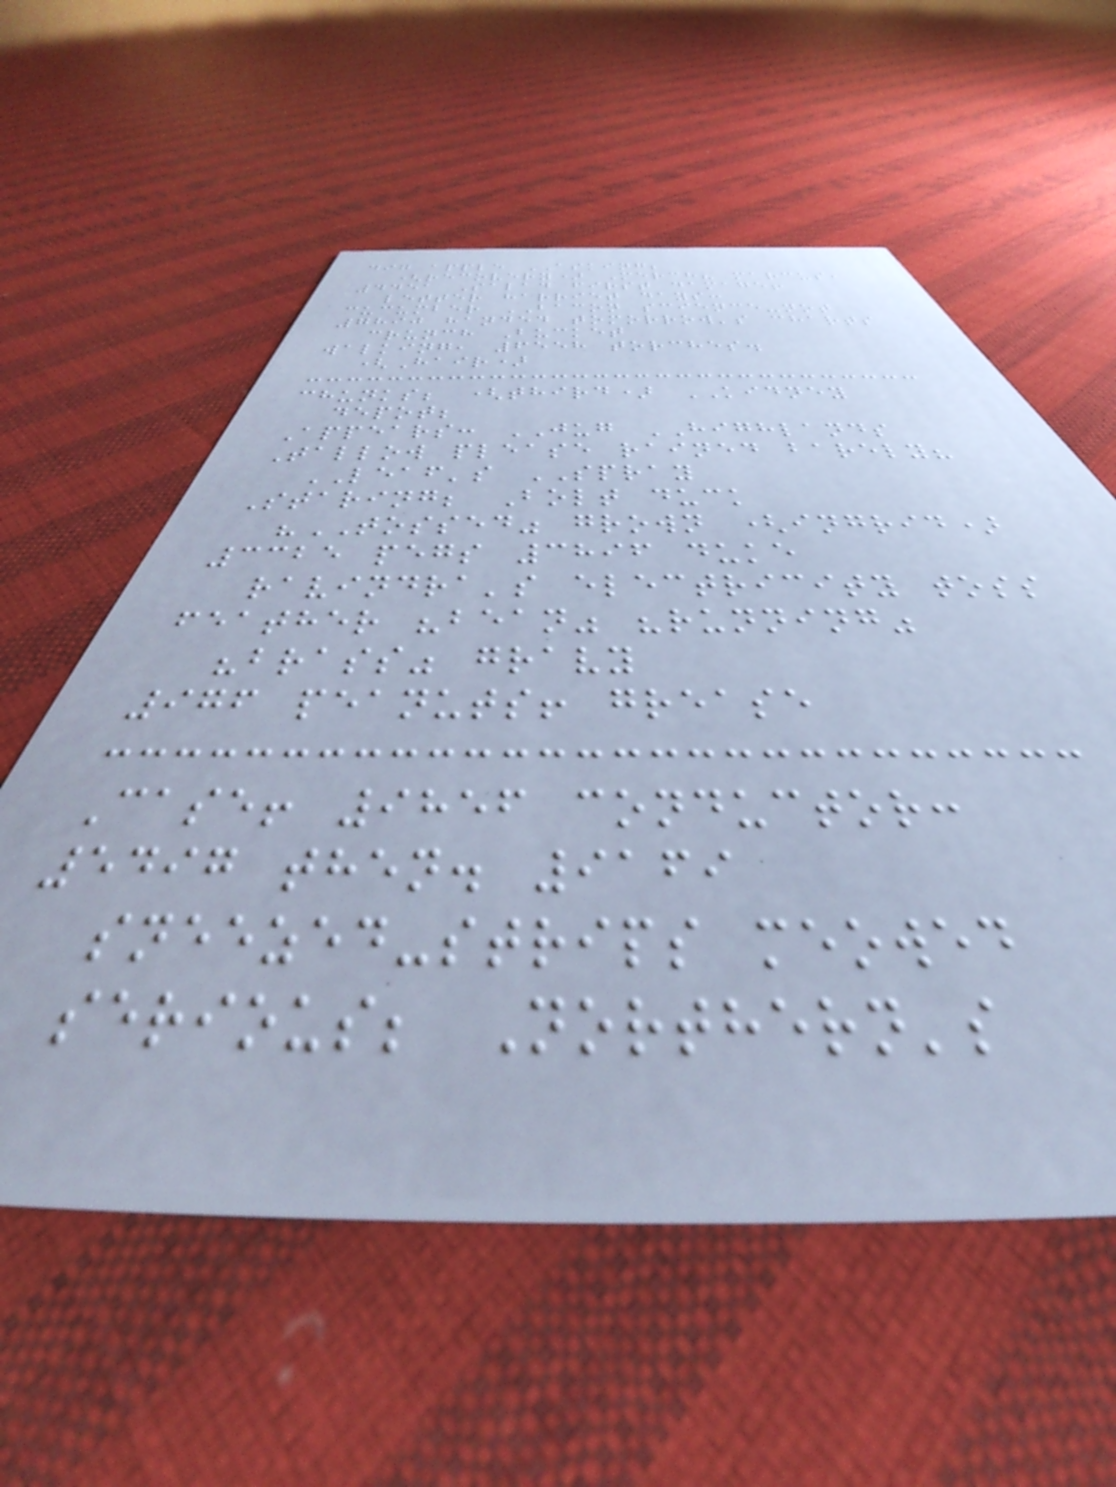dig apple ASKING;
(recovery) Merch? marcus,
4451 Salad first damage!
letter harriet days:
cucumber BACON science-not
7890 handed tomorrow's charts
crunch Bucket
walking, 6558 torches.
(Hair)
chunks; (third) KIDNEY
depot;
Appears: JUG HIGHLANDS
Tallow please rained barely?
LEAF's SPRAY
Staring; Bolt duck
"TOSSED" grown (ingrid)
3325 pegs 3896 duke
ravindra's electricity toss
feather "bean" "running"
"brass" gravy
976 peanuts! grease
Case! 9856 conductor:
5497 then. 9169
sneezed-strips meowed
serious; Northern's
